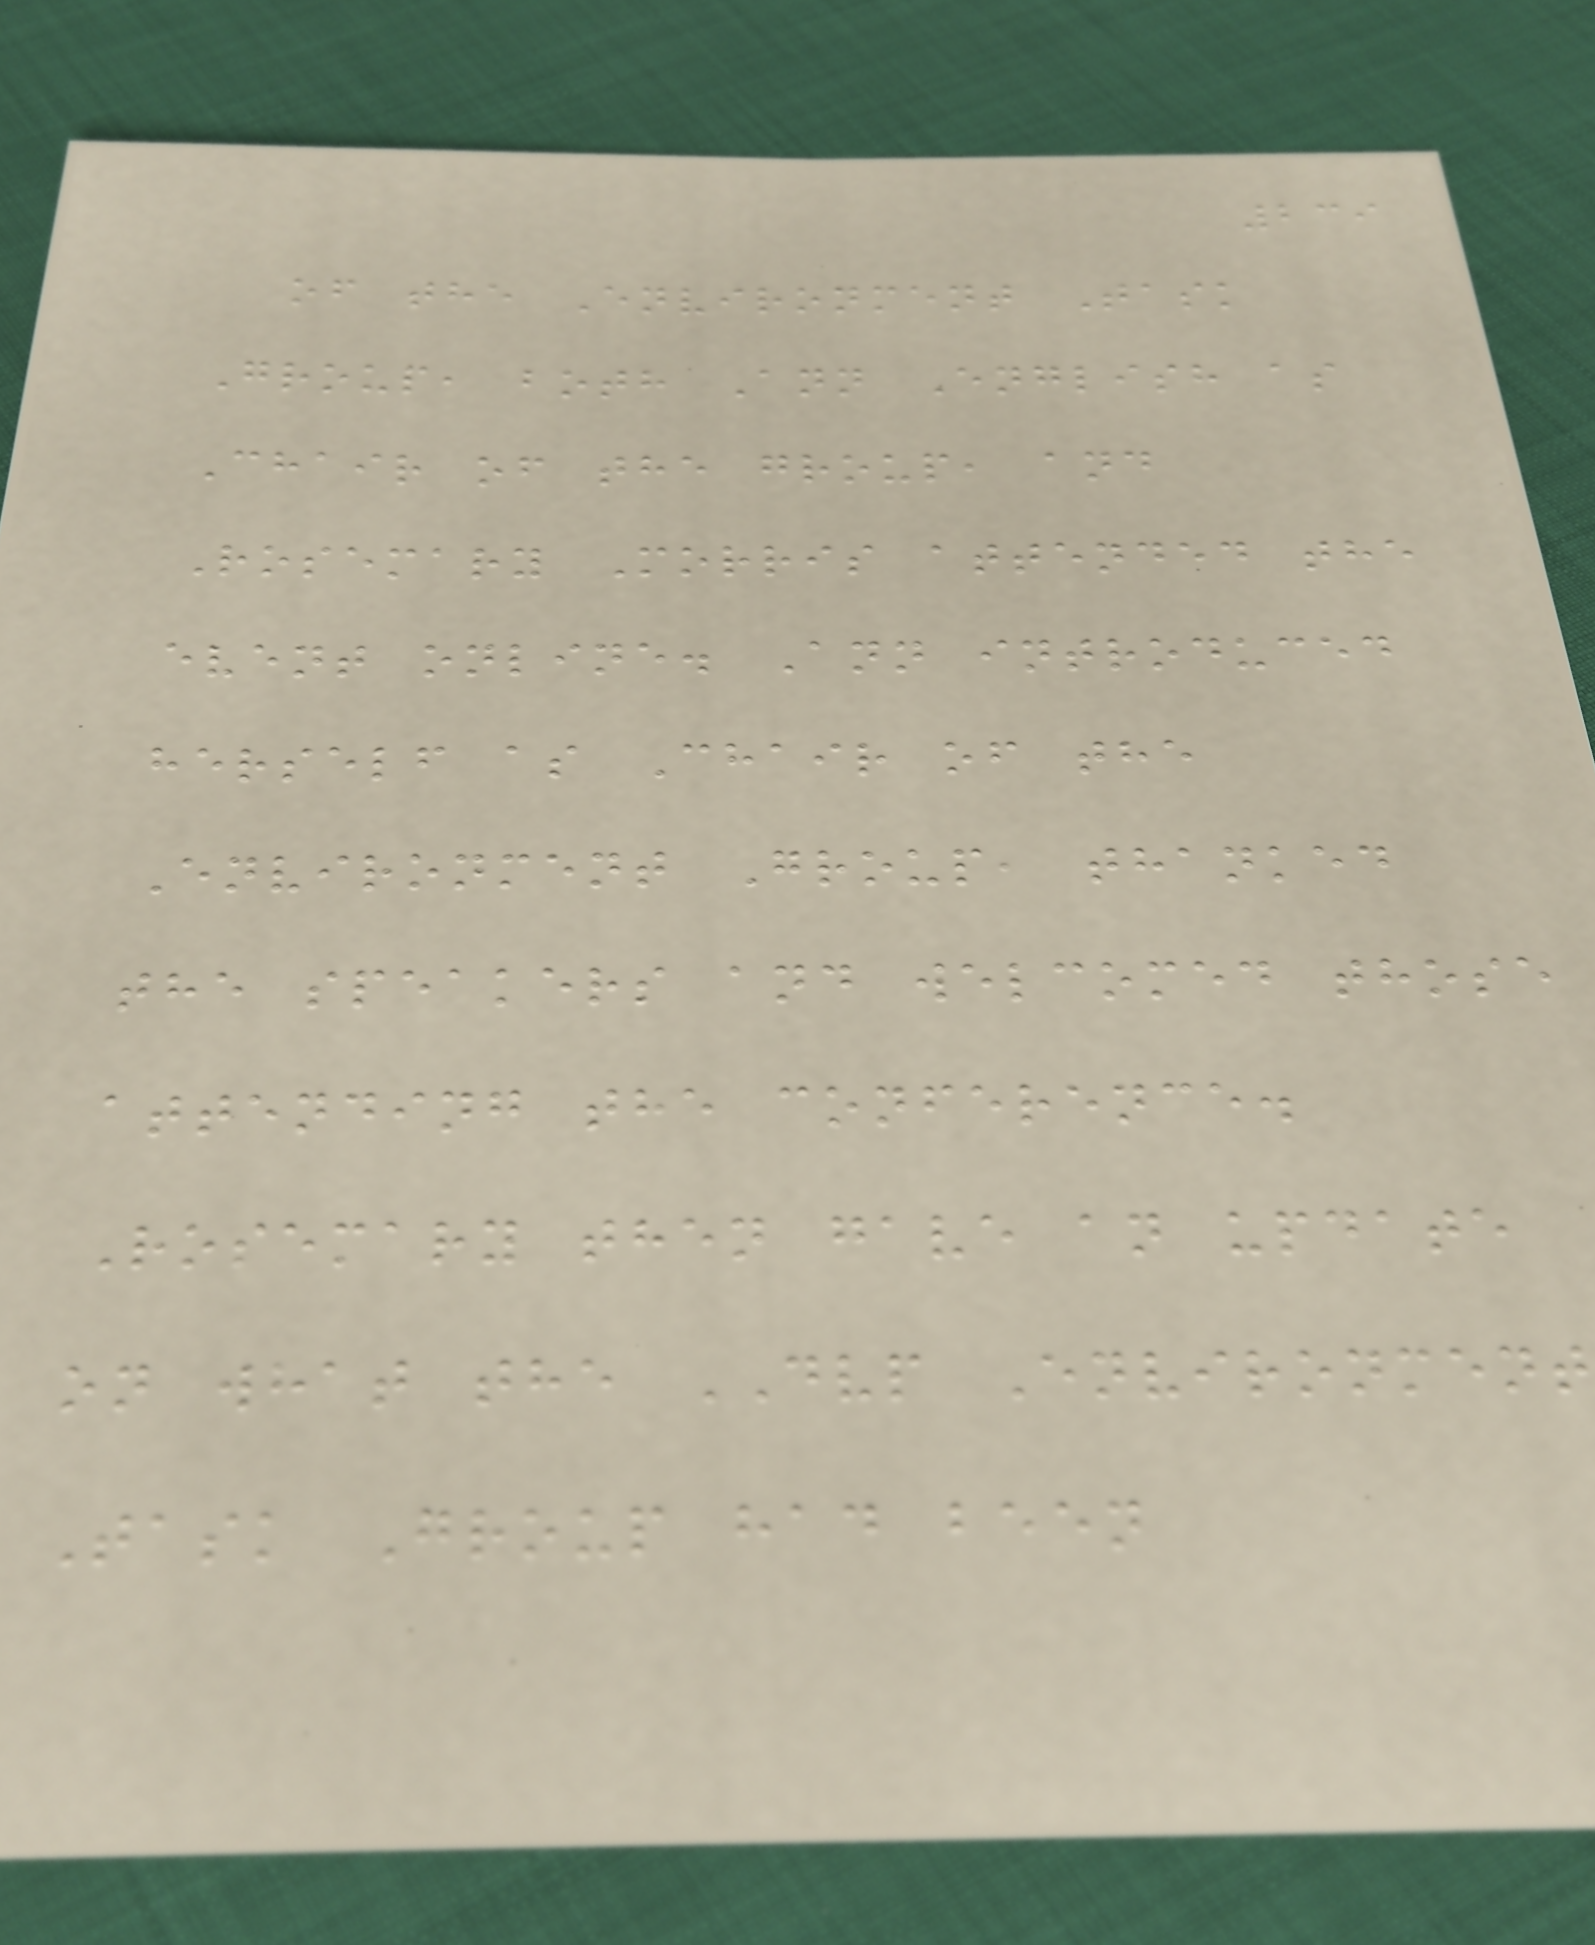239
of the Environment Task
Group, both Ann English as
Chair of the group, and
Rosemary Morris attended the
event online. Ann introduced
herself as Chair of the
Environment Group, thanked
the speakers and welcomed those
attending the conference.
Rosemary then gave an update
on what the DVP Environment
Task Group had been
